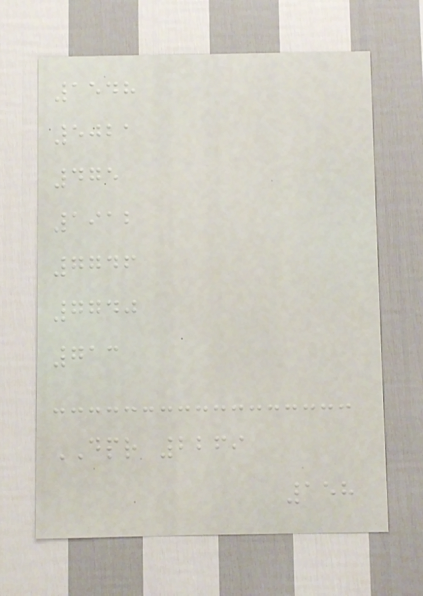1548
5021
475
1912
7746
7740
713
DPR 2269
158
